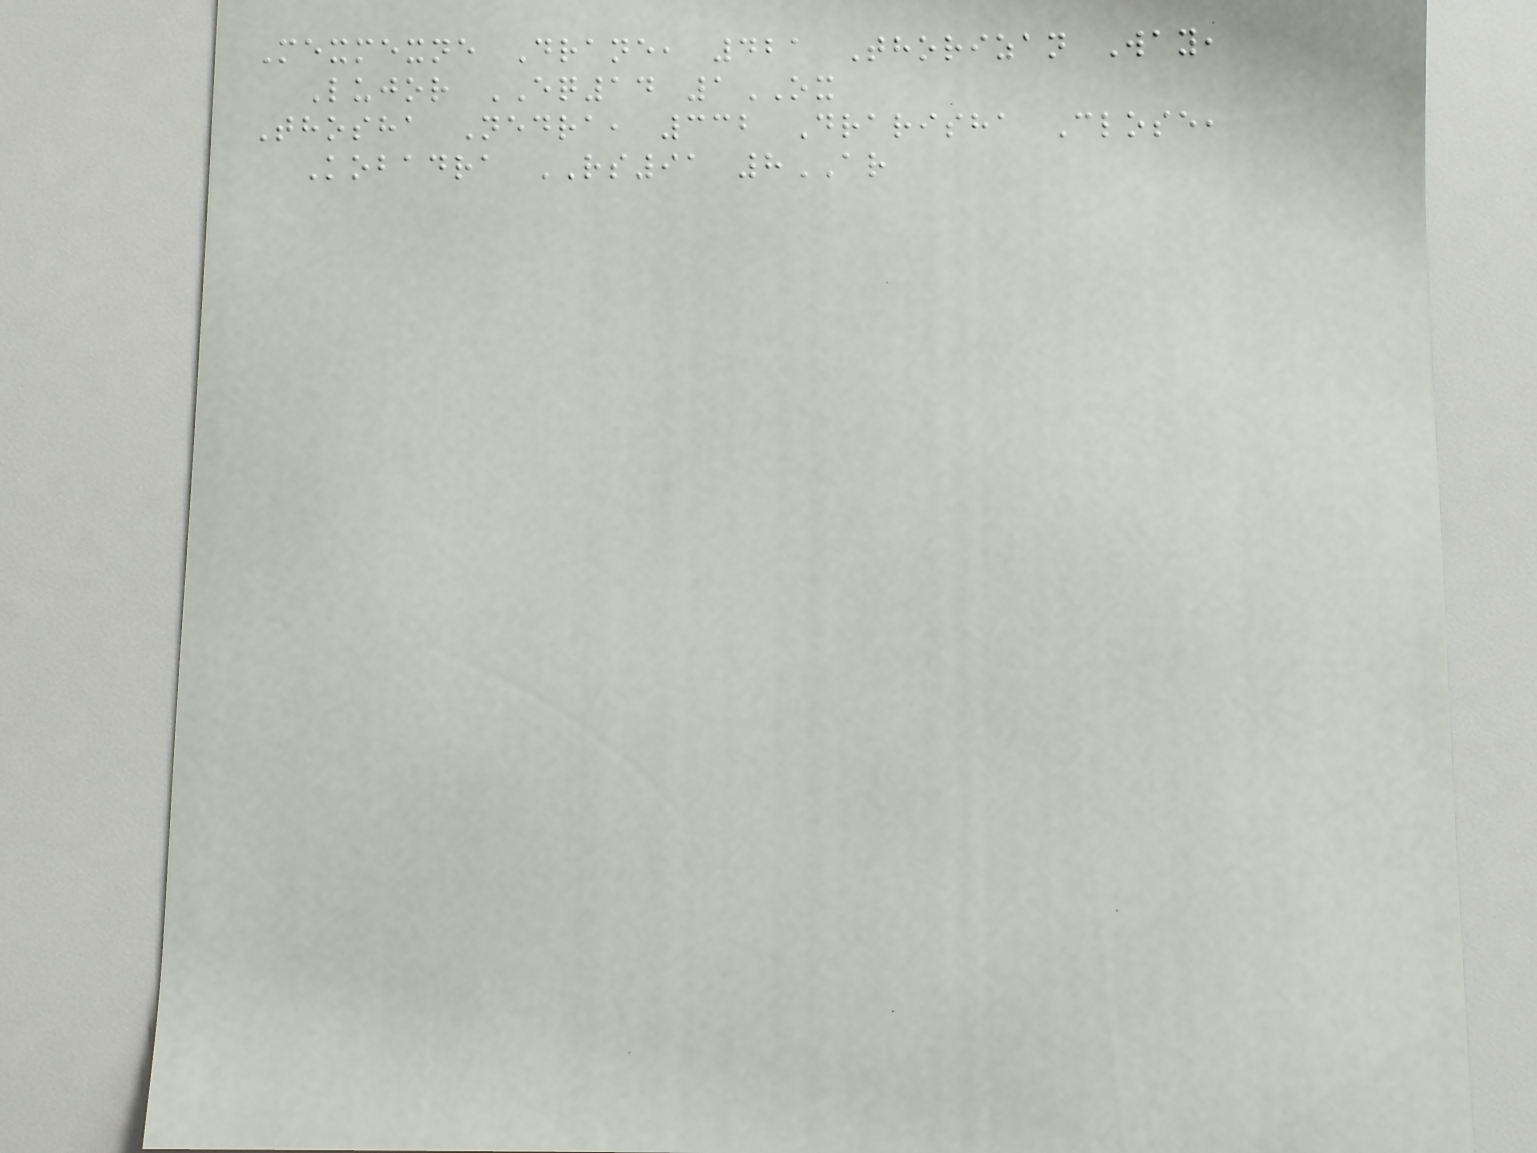Mexmexne Drane, 421 Thorizan Way,
Lujor EQ14 1OX
Thosha Nedra, 332 Drarisha Close,
Kobadra RS91 8AR
